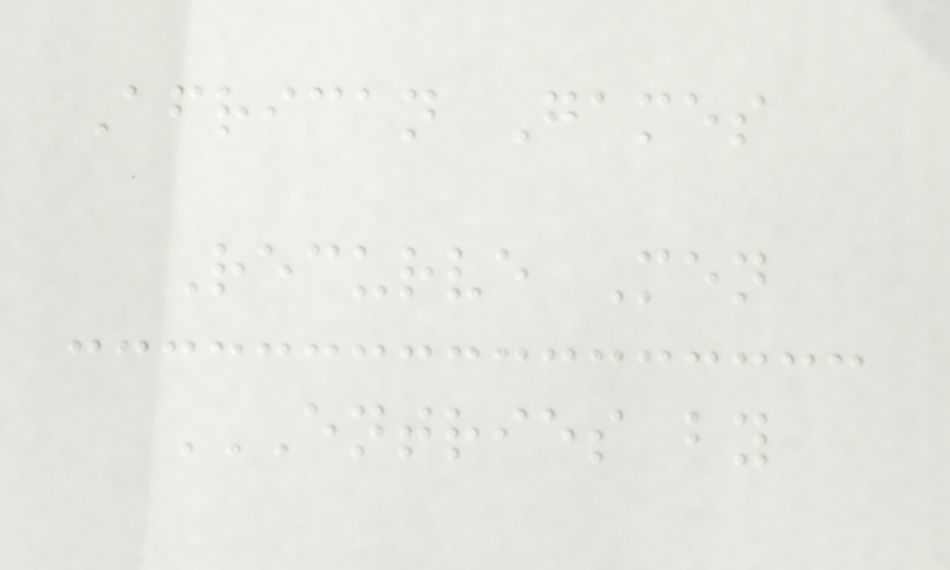African Games
Recurve Men
ENTRIES BY
